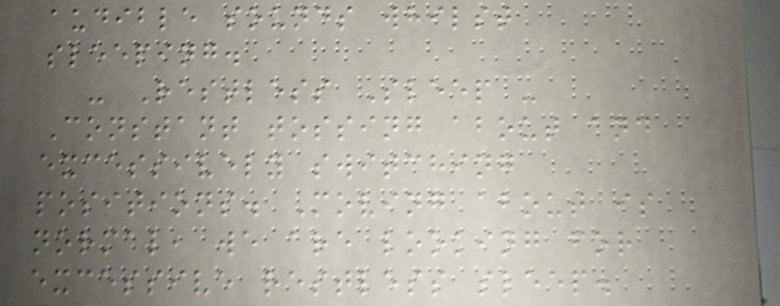audible sounds whilst
sleeping.
- Restless Sleep -
Constant tossing about and
excessively switching
positions. Moving about is
normal, we are looking for
excessive restless sleep.
